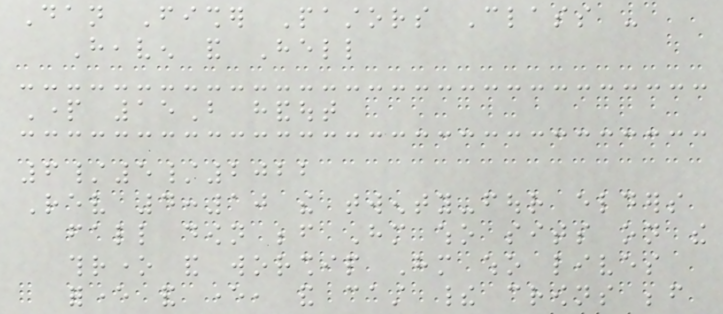Dan Fisher Pastors Class -
Heaven and Hell
Part 15B handout
6/5/2022
Rev 4:10 the twenty-four elders
fall down before Him who sits on the
throne and worship Him who lives
forever and ever, and cast their crowns before
